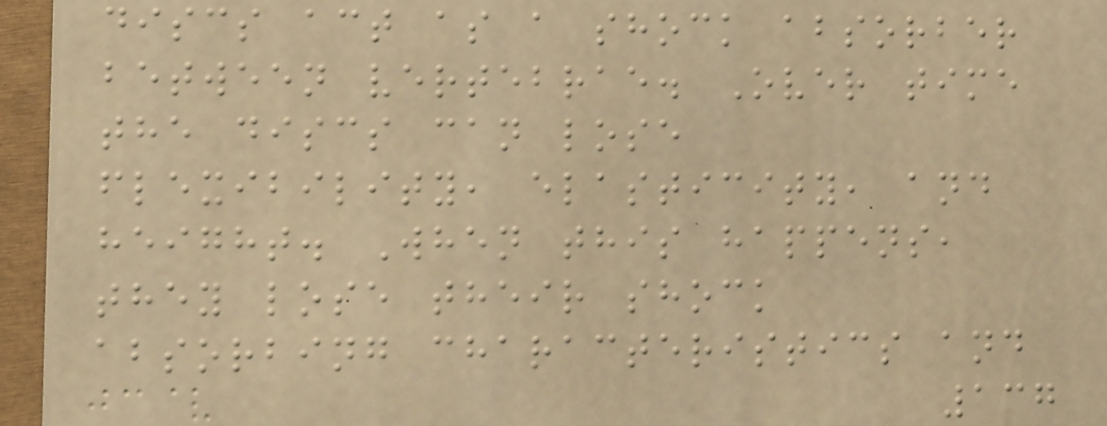discs act as a shock absorber
between vertebrae. Over time
the discs can lose
flexibility, elasticity, and
height. When this happens,
they lose their shock
absorbing characteristics and
137
